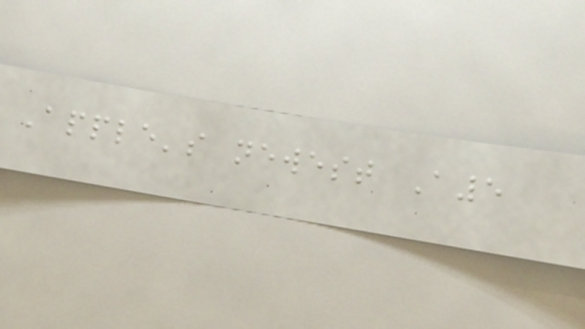Apple's newest A5
